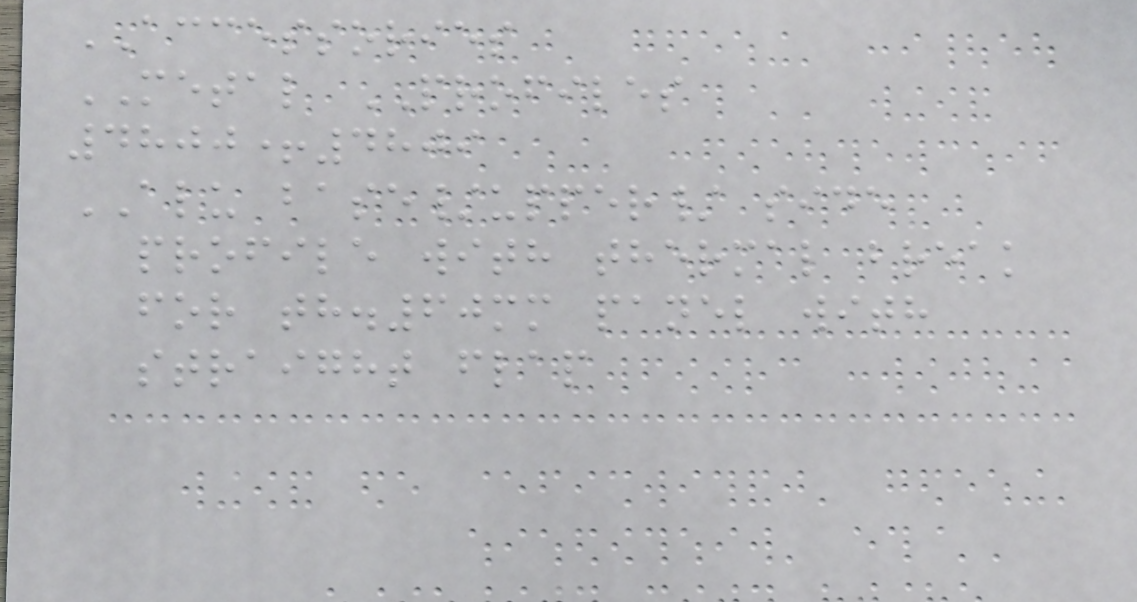ACCESSORIES
METAL PROFILES
4800+4809
ALU base/upper/ side
profile with thermal break
for th.60mm panel with
straight flap
